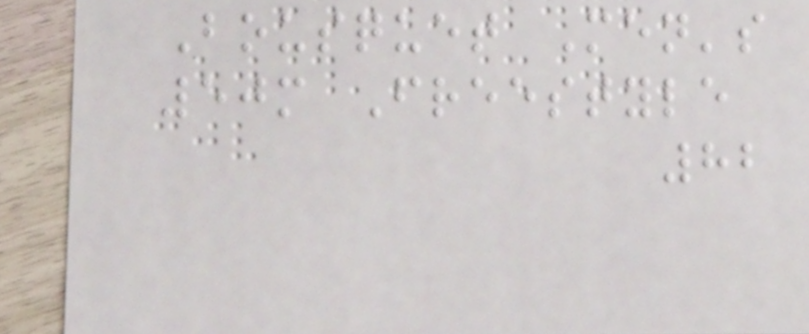Bousquet Men's
50m Freestyle
82
